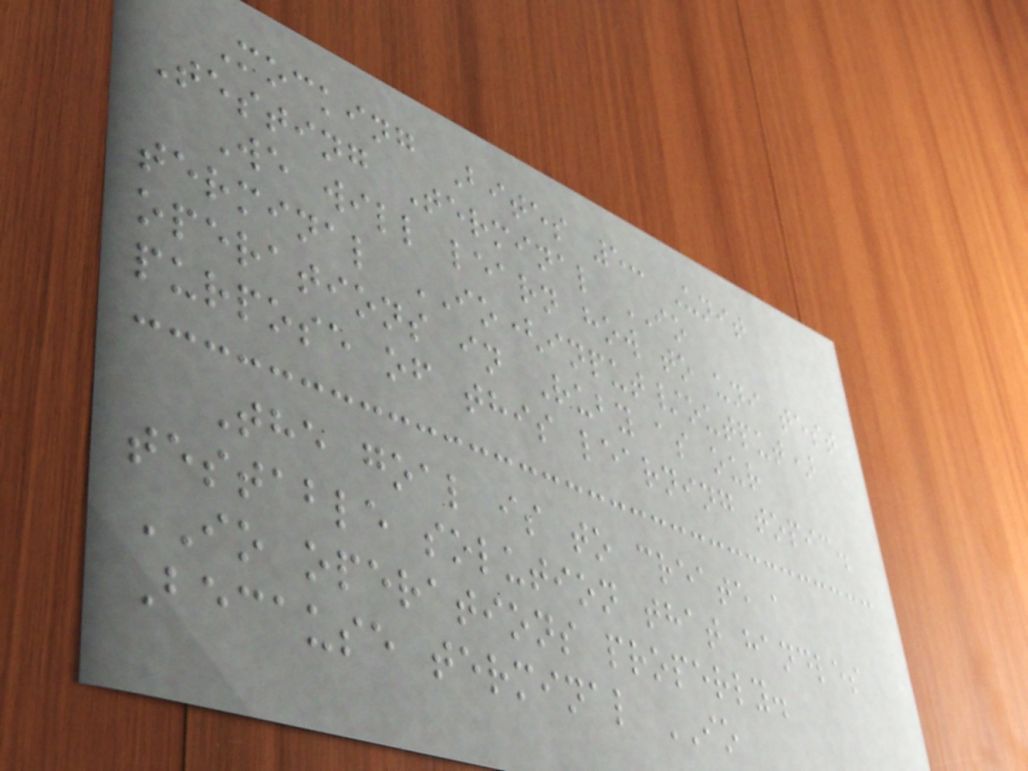Mocking Bites 5: Unit
Testing Terminal IO
We will learn how to uni test
terminal IO(input/output)
operations in Ruby as our
purpose of this learning topic.
The goal is to create a
testable solution that handles
IO operations properly.
Because terminal IO
